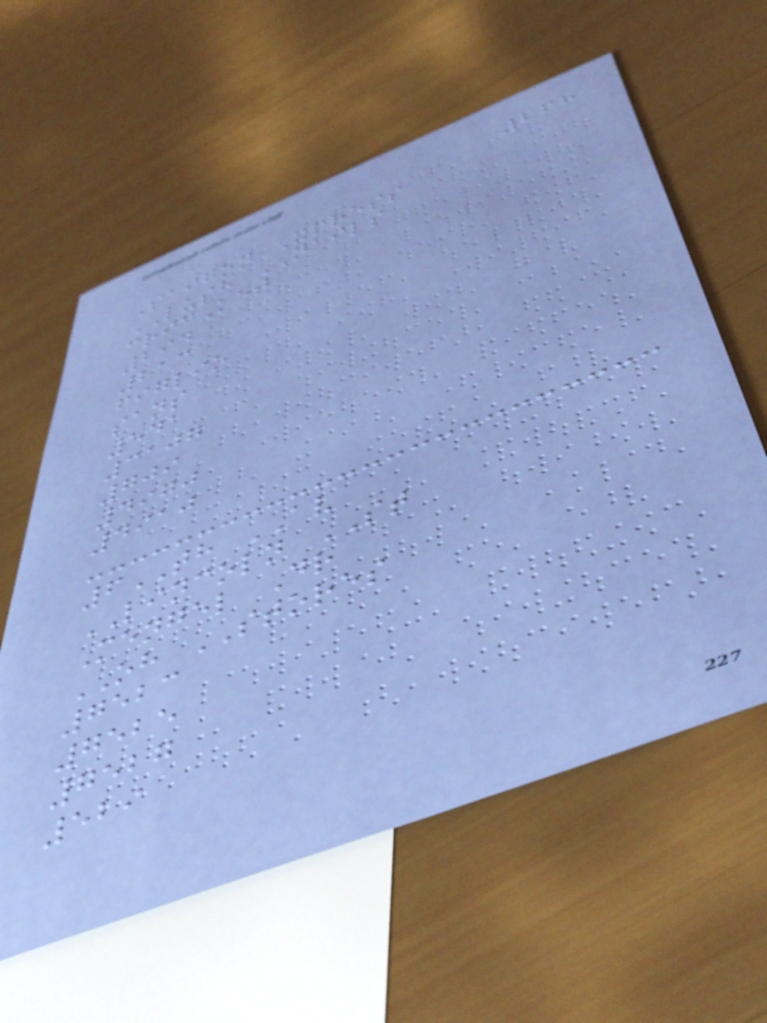268
Saigon Xpress
LUSH NAILS
cricKet
294
213
figlio
sans
541
3107
709
4970
4910
6TH AV
LINCOLN ST
Mengel Dr
OH STORES
7523
7525
7527
529
